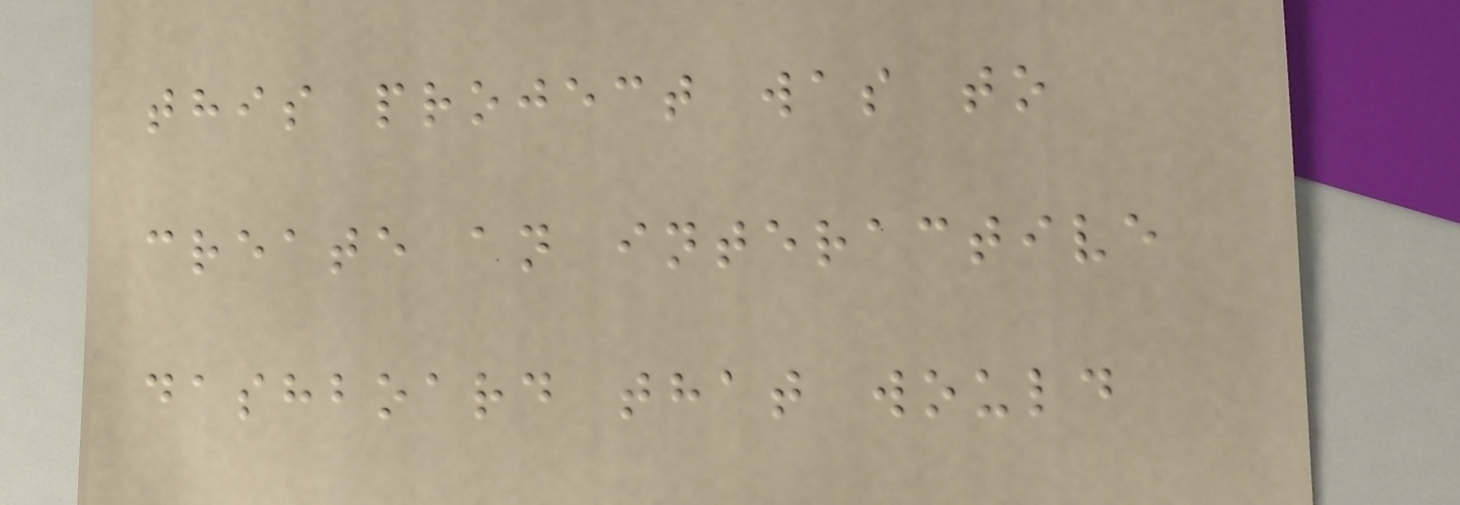this project was to
create an interactive
dashboard that would
